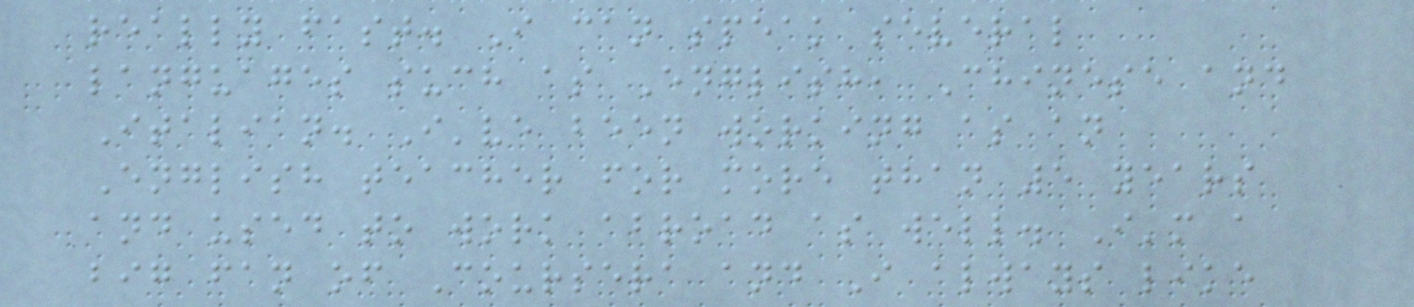really fast. I can speak several
languages such as English, Chinese and
Italian. I've been working as an
English teacher for more than 5 years
and used to work abroad as well. I'm a
big fan of Coursera and I always like
